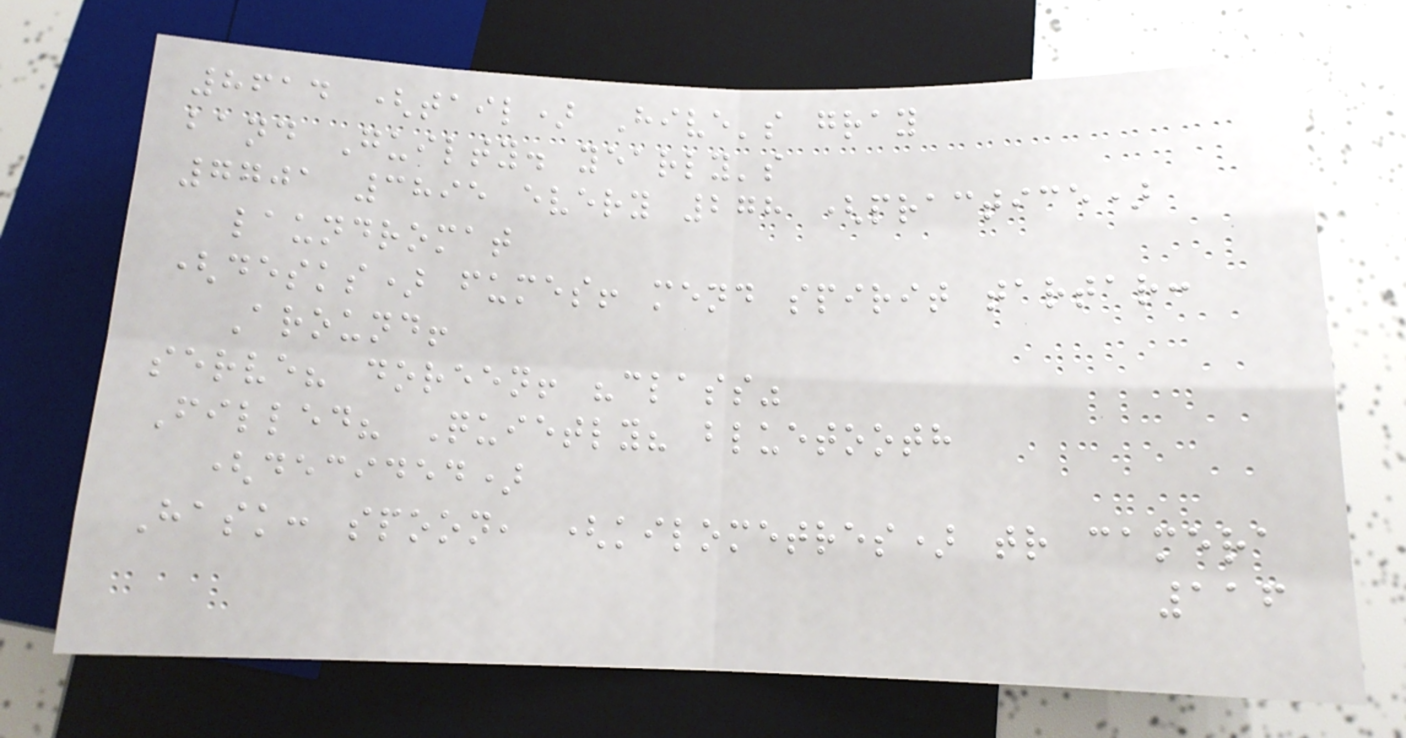8614 (tail) Hive's gray
band Guilty. yearly's
7701 3895 every 278 (practice)
laundromat
(desks) fumes! mend spirit tartar:
Around!
serve? doreen! "class"
Filled? Quietly? bluetooth
(decided)
Hask: spoon, (kilometres) tr camera
116
